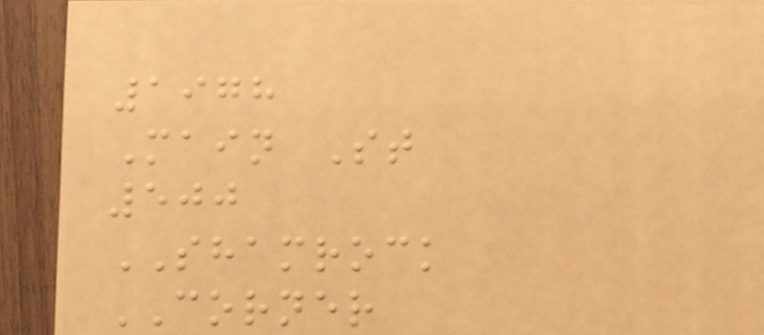1978
Main St
500
SHAMROCK
CORNER
